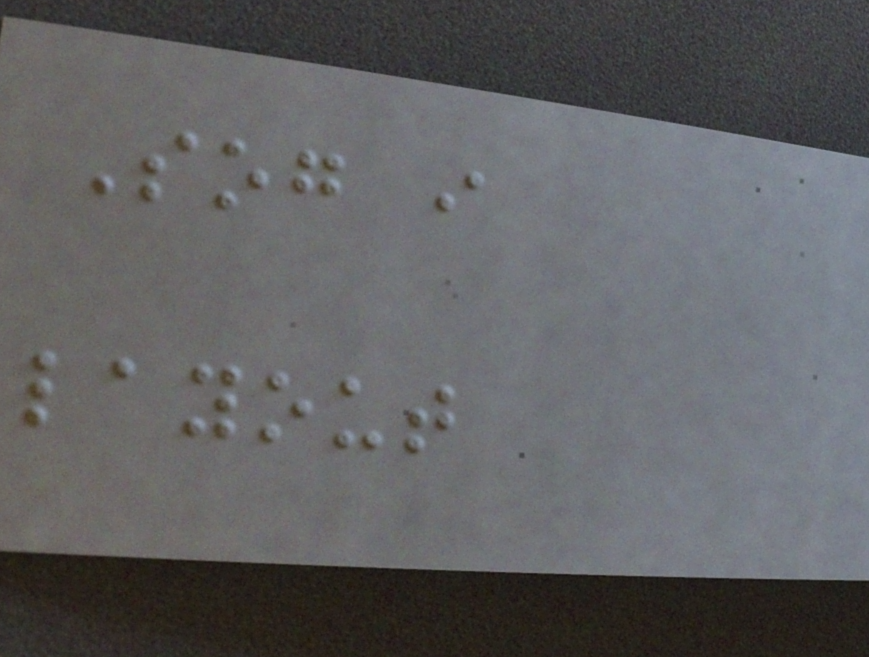Sog i
layout
